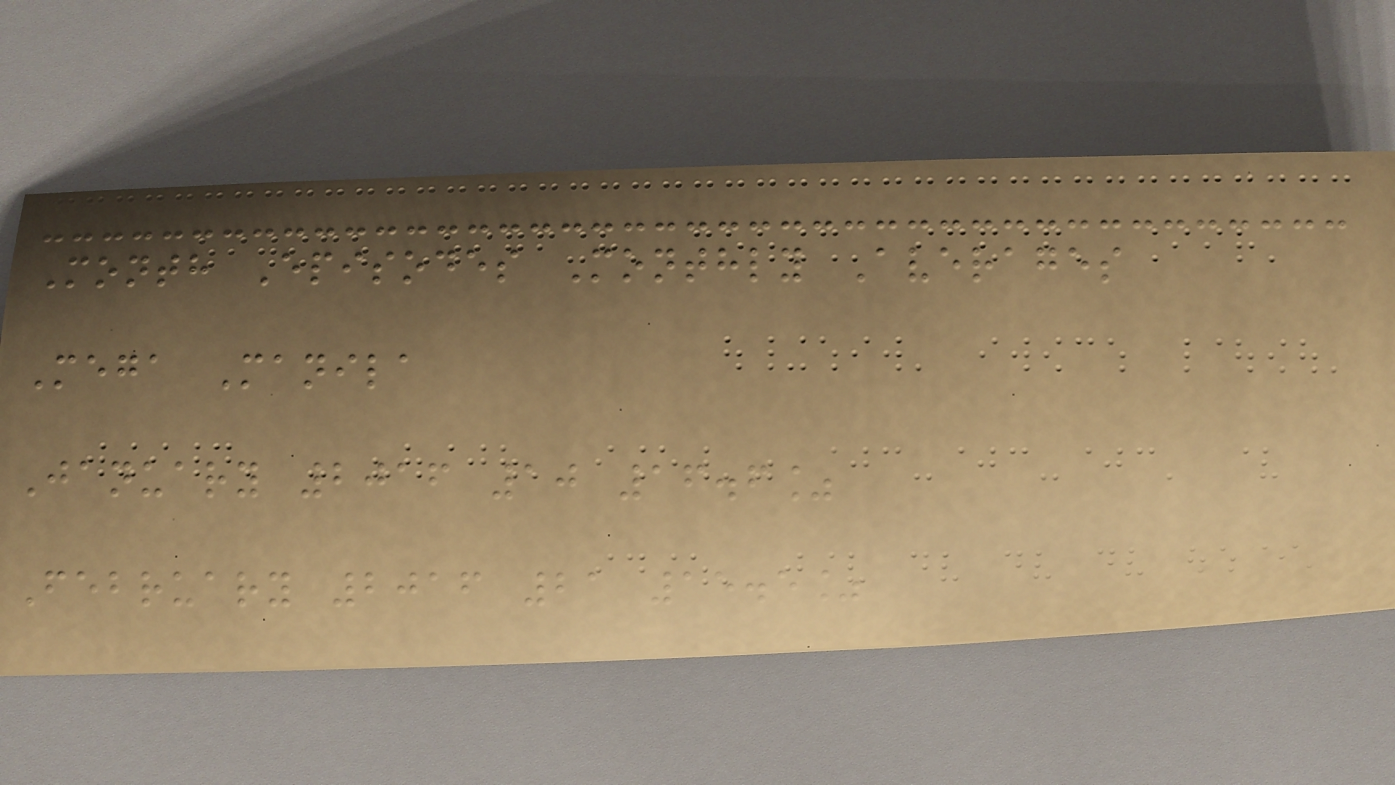Month Episodes Monthly Averages
Mega Manila
January 2016 10 16.6%
February 2016 21 15.5%
